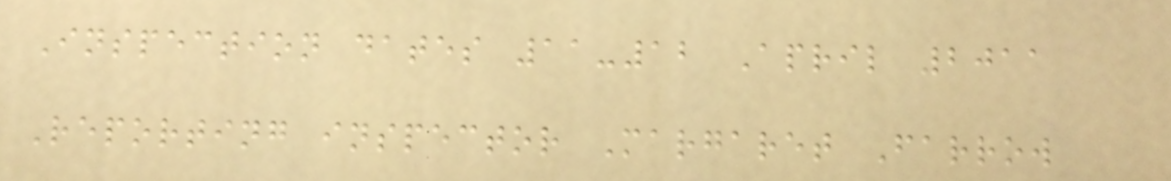Inspection dates 11-12 April 2011
Reporting inspector Margaret Farrow
